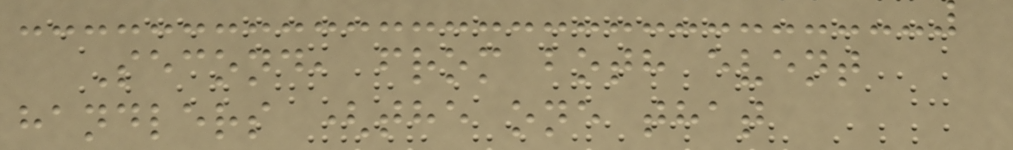Second, from both event
handlers (the one that
